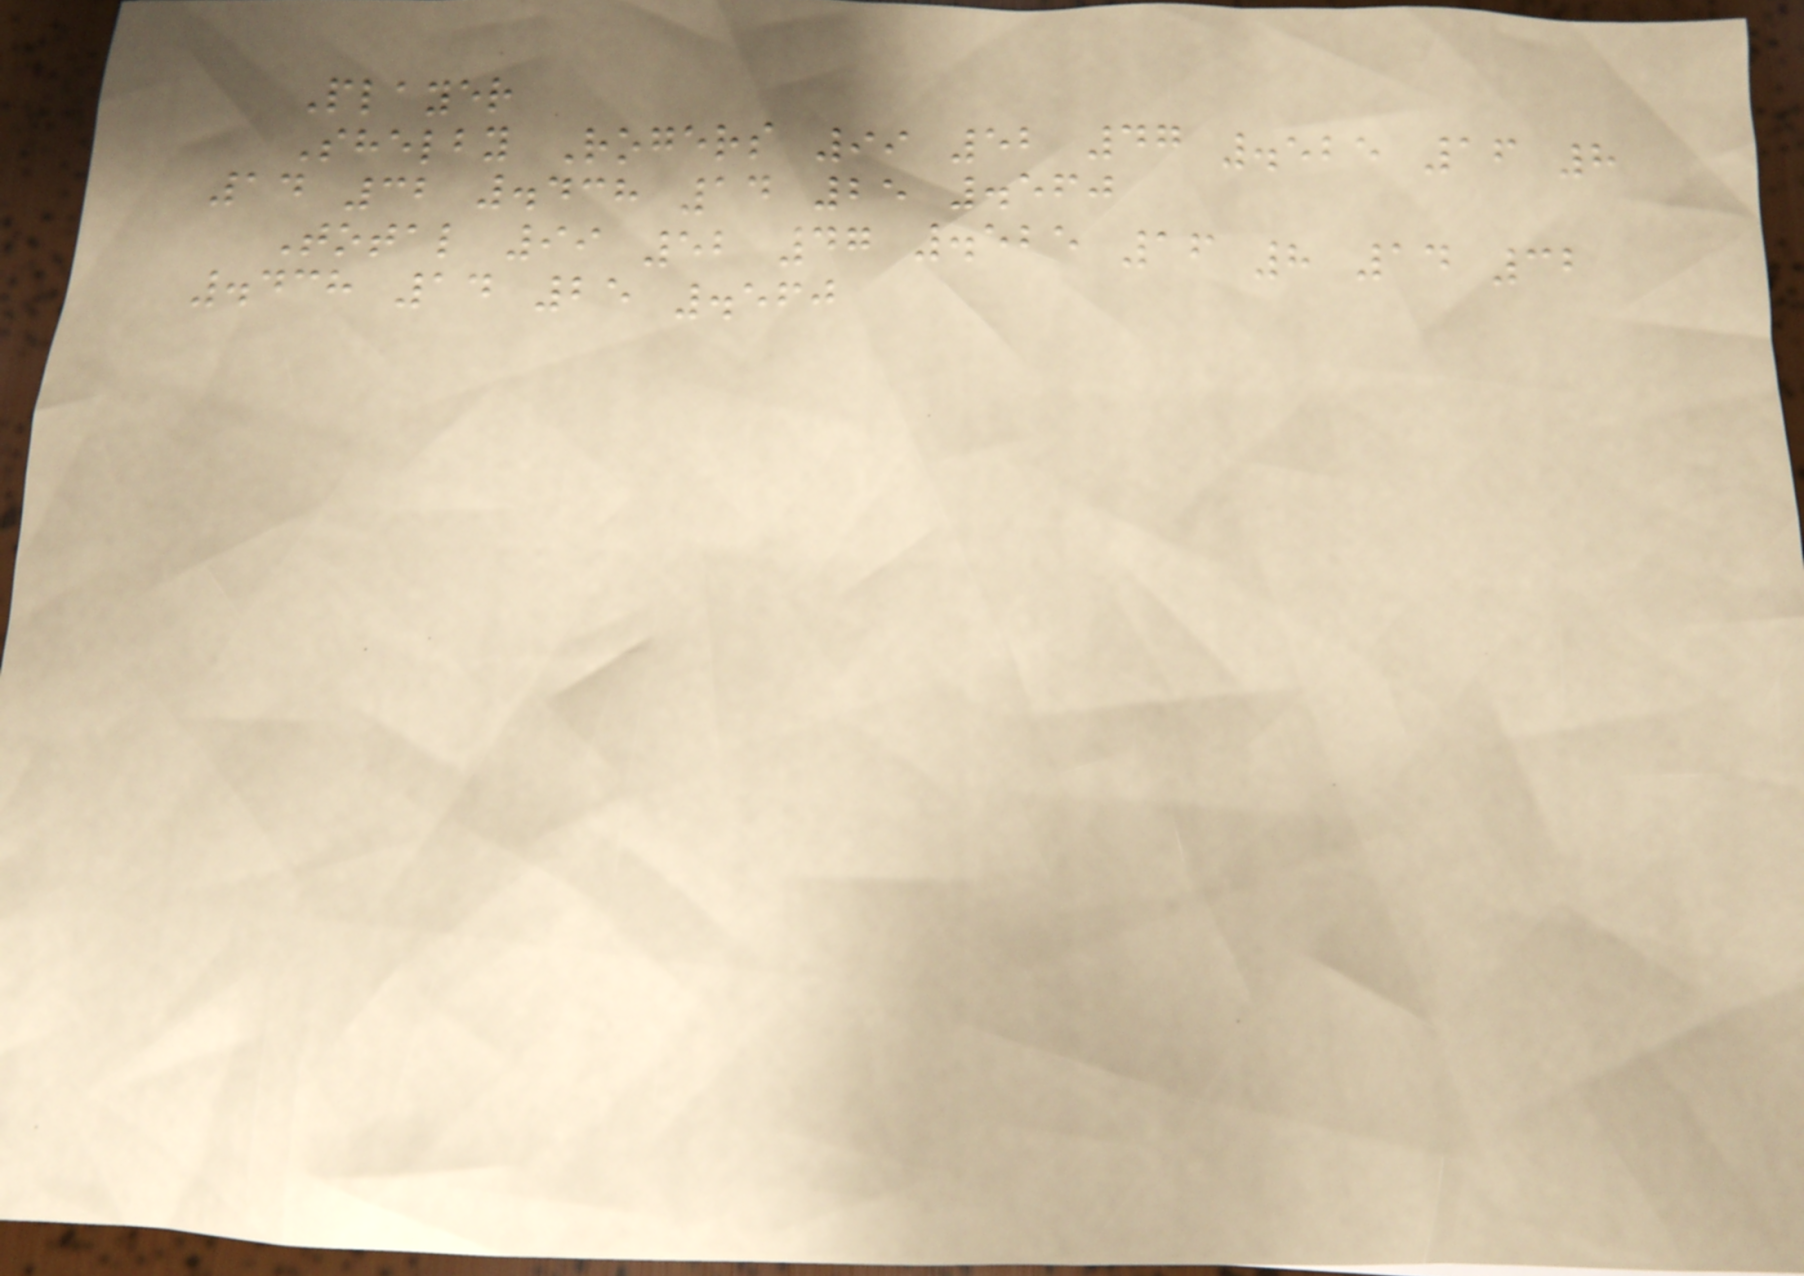Player
Shelby Rogers 99 52 47 .525 16 8
14 32 .438 14 25 .560
Total 99 52 47 .525 16 8 14 32
.438 14 25 .560
